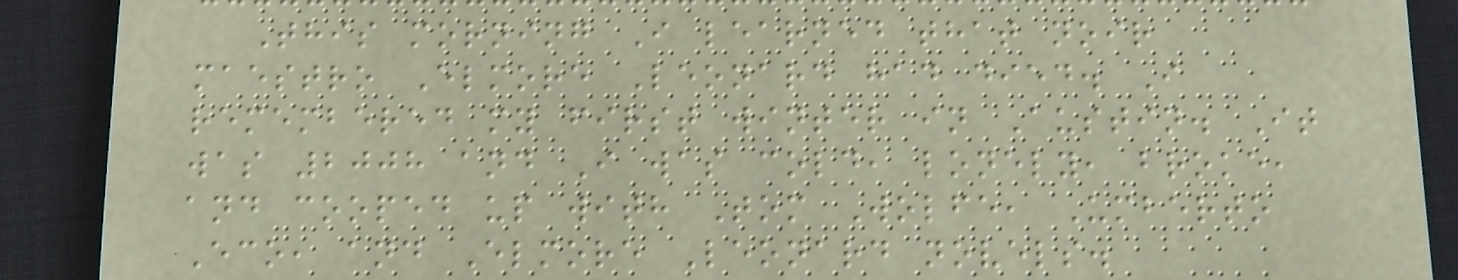This morning I learned that noir
maestro Elmore Leonard had died. I
remembered my first winter in Austin. It
was 2008 and I was cold, lonely, broke,
and cooped up with Tom Wolfe, Umberto
Eco, and Elmore Leonard novels.
